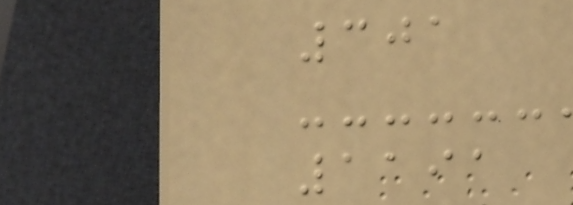301
1191
